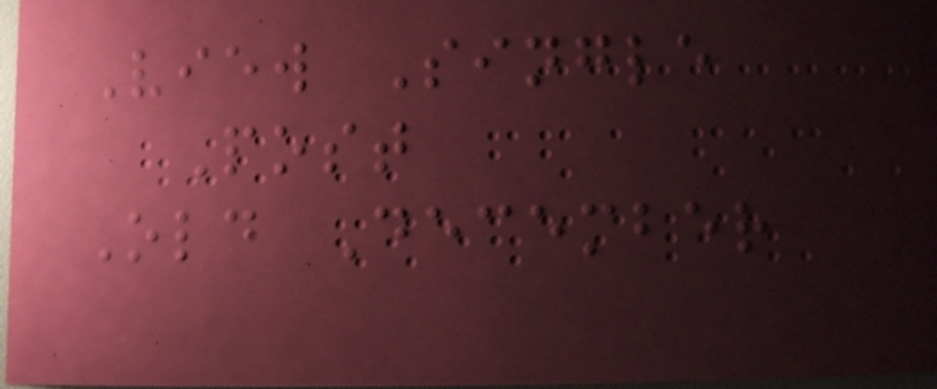View Single
Post
Old December
